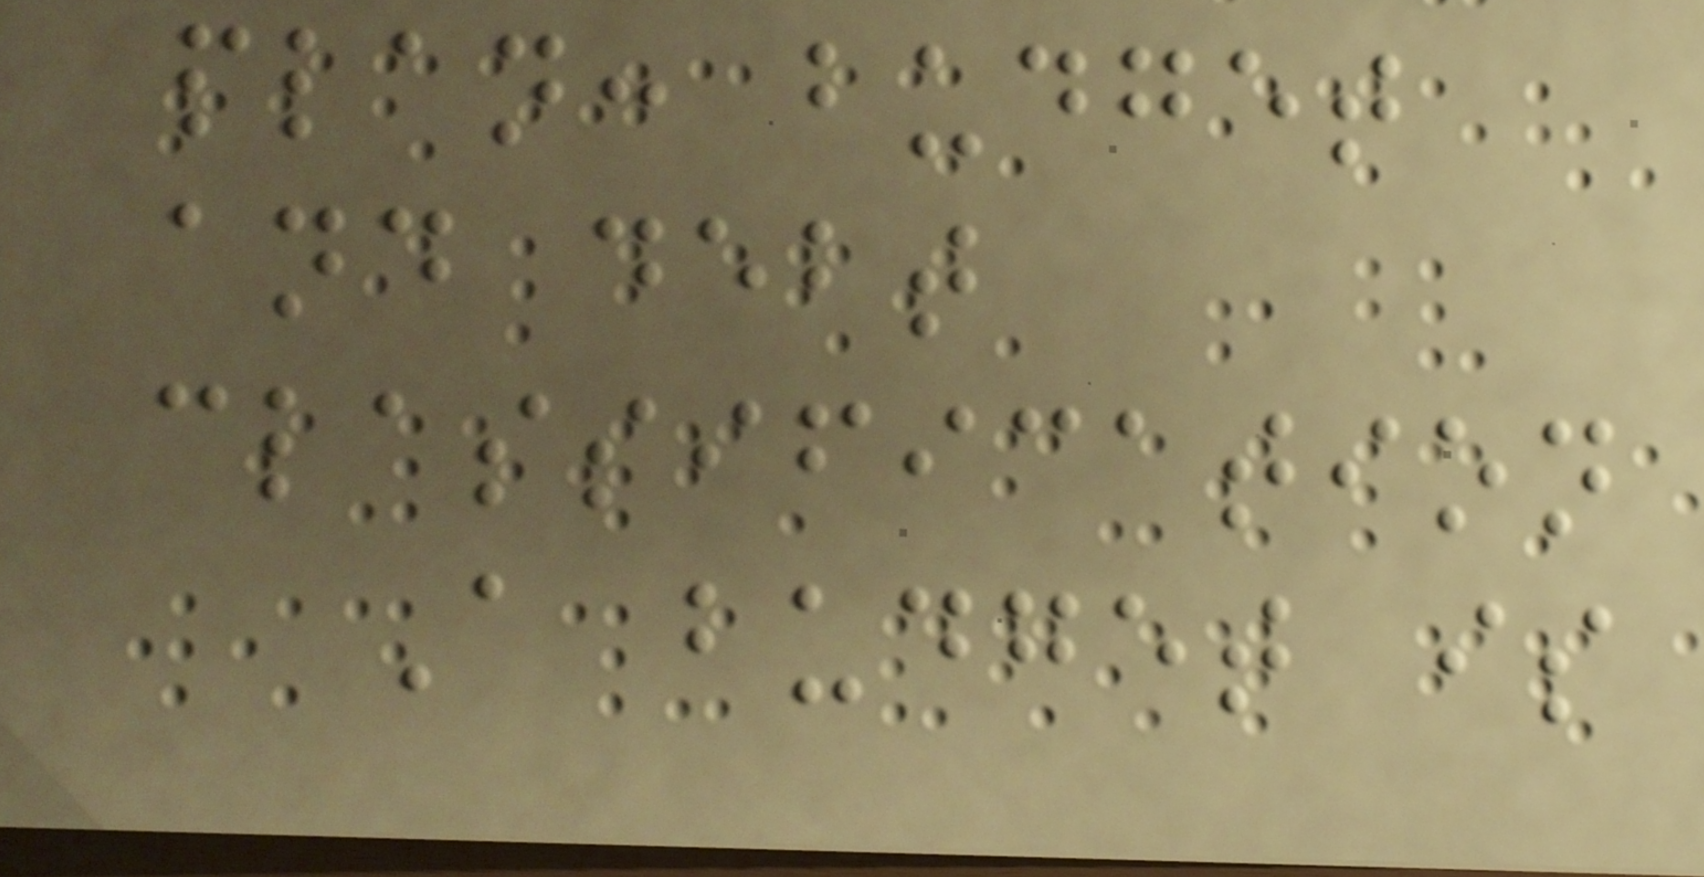plan: budget
and debt
classification
A budget is
